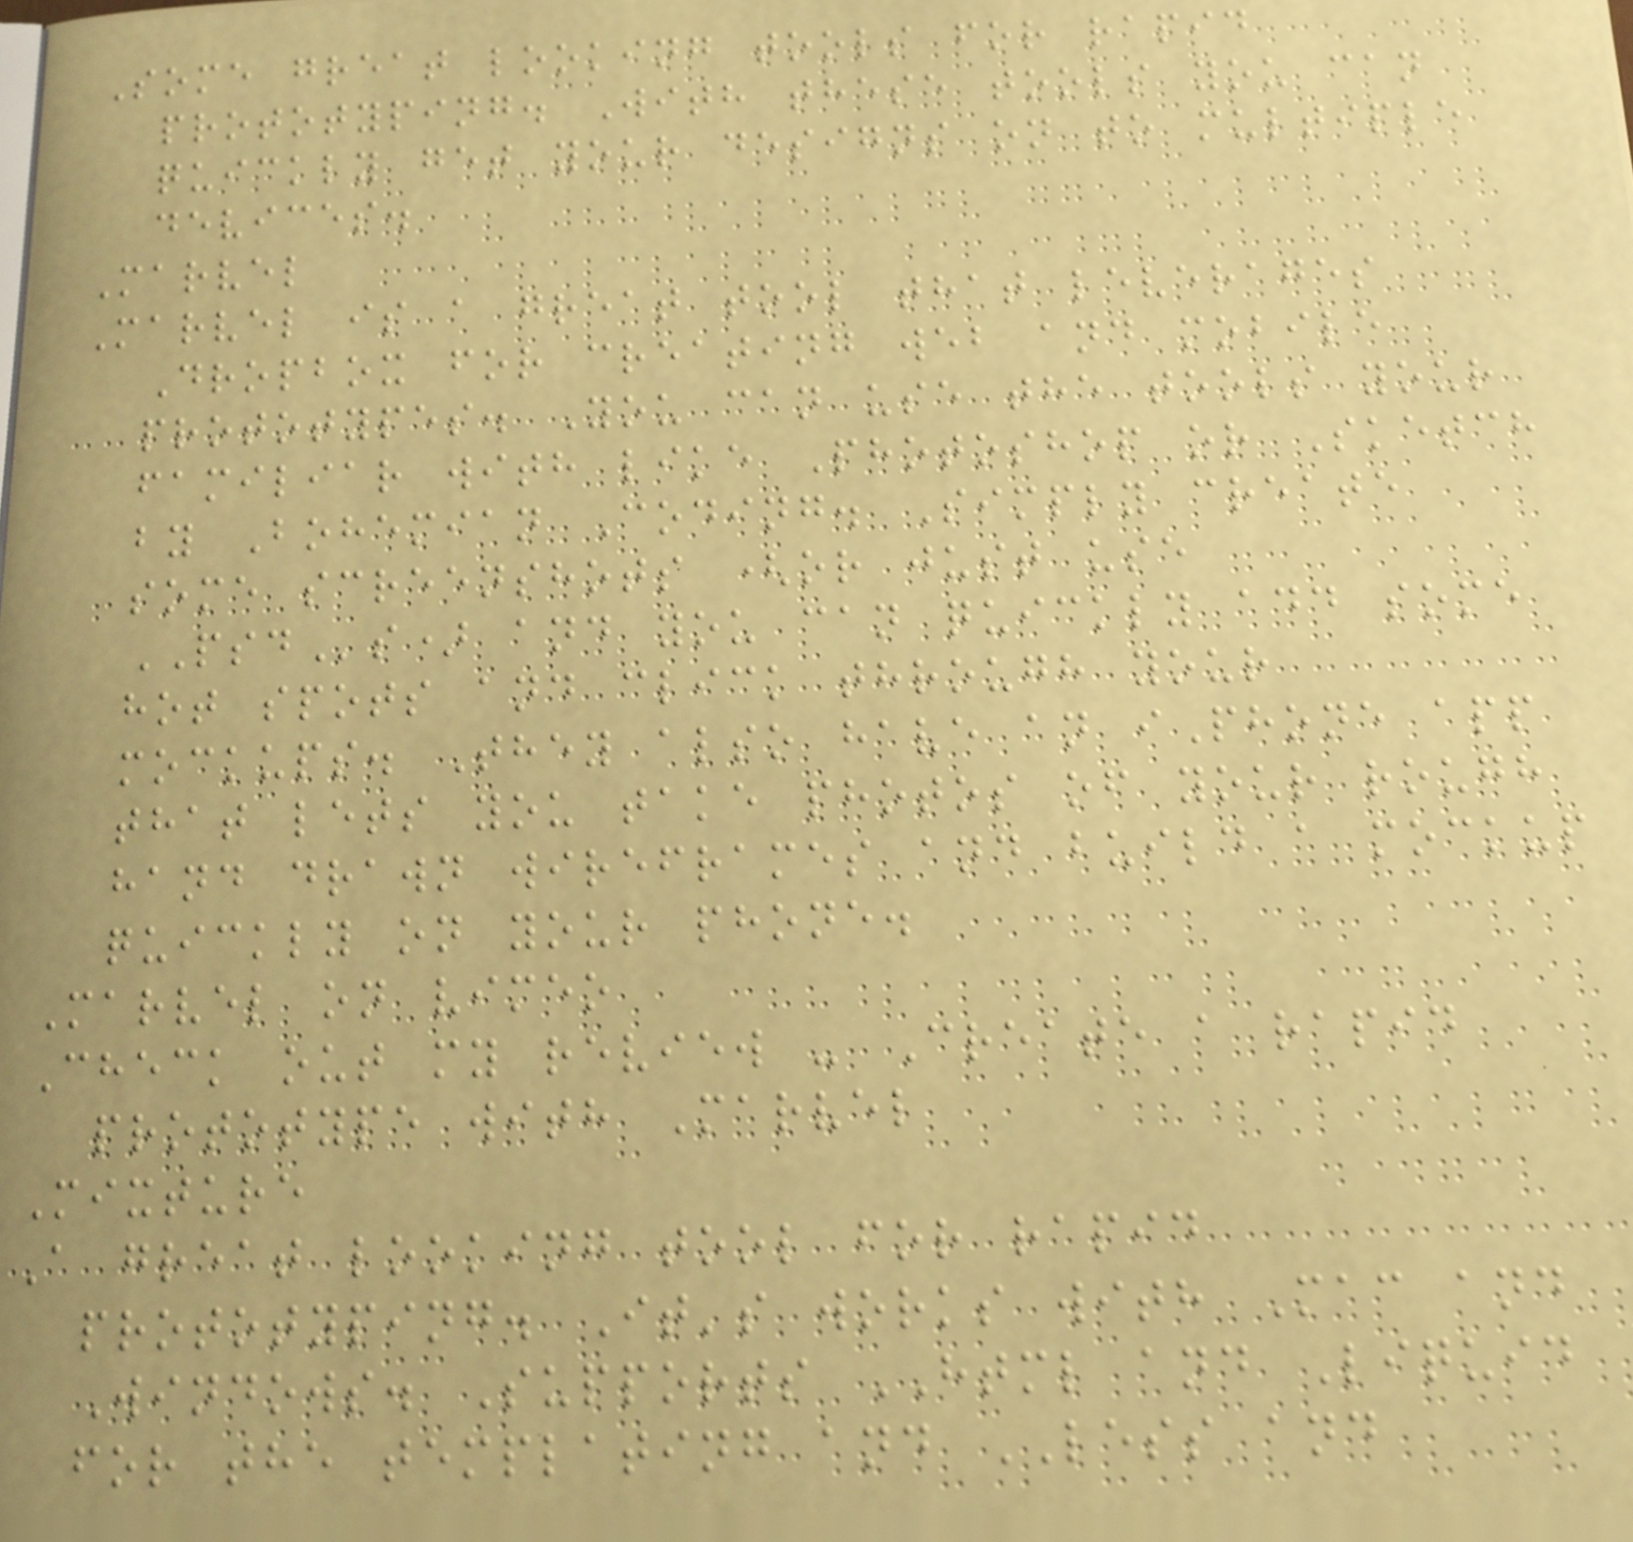Some great looking tools for rapid
prototyping. With these tools you can
quickly get your designs on to multiple
devices.
Marvel
Marvel is a great tool that leverages
Dropbox for creating web and mobile
prototypes. You can use the tools your
familiar with like Photoshop or Sketch
by Bohemian Coding. Simply create
some screenshots (or just use
PSDs) and you can quickly add some
hot spots and click through your
mockups. They also have an iPhone app
that lets you take photos of your rough
hand drawn wireframes and build a mockup
quickly on your phone.
Marvel on vimeo
Check out my review - Create a rapid
prototype with Marvel
Mixture
A great looking tool for rapid
prototyping. It's works with Mac and
Windows. Supports HTML and Liquid
for the templating and LESS and
